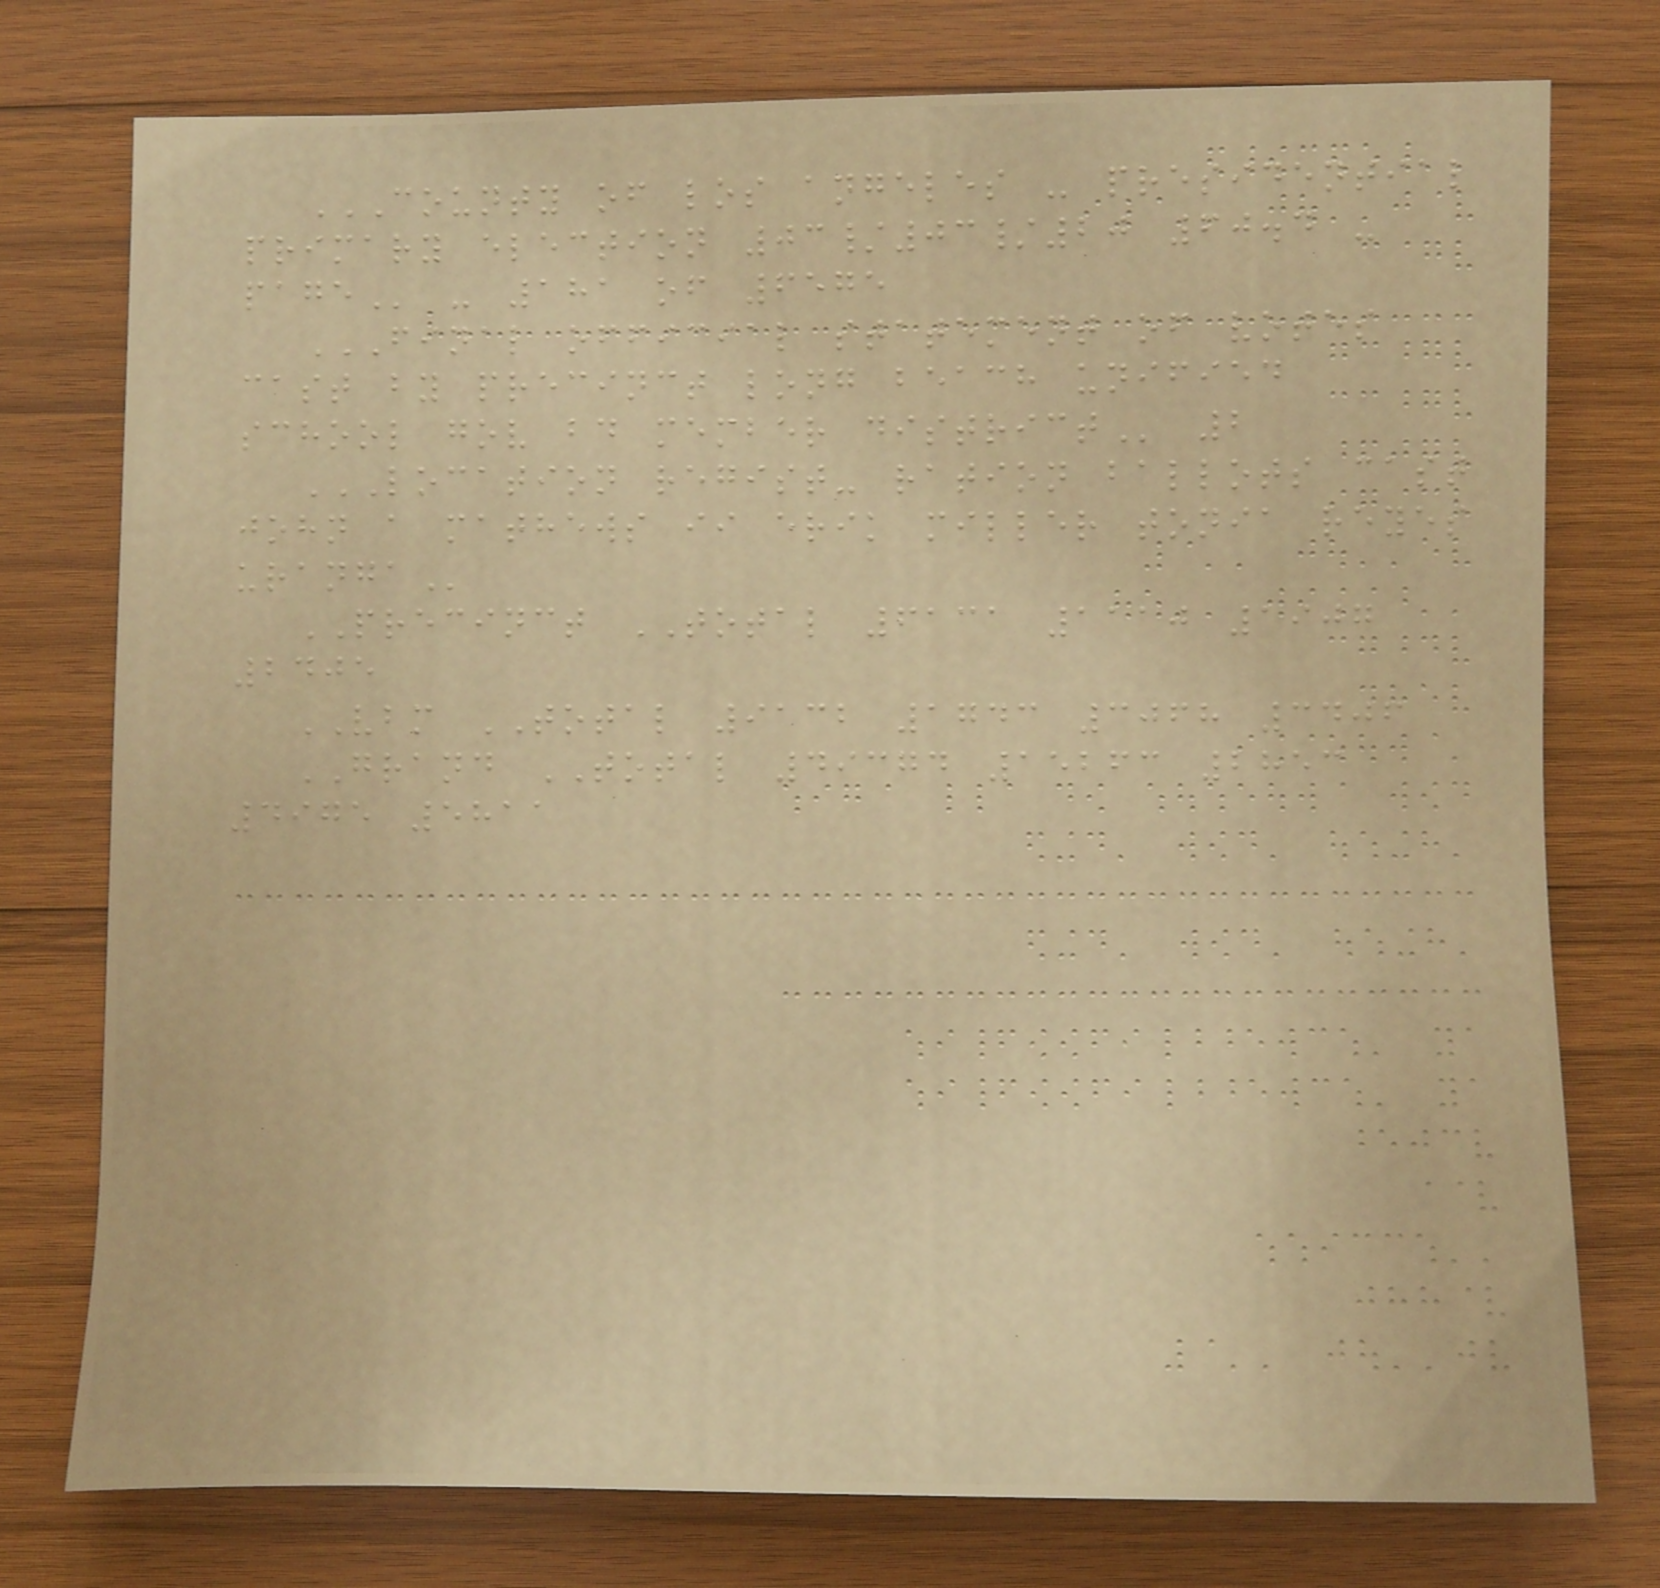COUNTY OF LOS ANGELES - PRESIDENTIAL
PRIMARY ELECTION 03/03/20 60.4 -
PAGE - 181 of 6575
FINAL OFFICIAL STATEMENT OF VOTES
CAST BY PRECINCT LONG BEACH UNIFIED
SCHOOL GOV BD MEMBER DISTRICT 2
LOCATION REGIST- RATION BALLOTS CAST
JOHN A MATHEWS II ERIK MILLER TONIA REYES
URANGA
PRECINCT TOTAL 6131 1110 1907
2405
VBM TOTAL 9132 1743 3068 3406
GRAND TOTAL 49374 15263 2853
4975 5811
